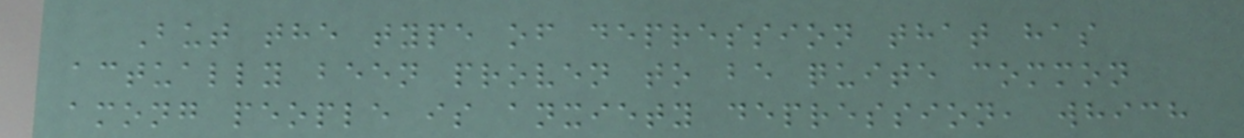But the type of depression that has
actually been proven to be quite common
among people is anxiety depression, which
